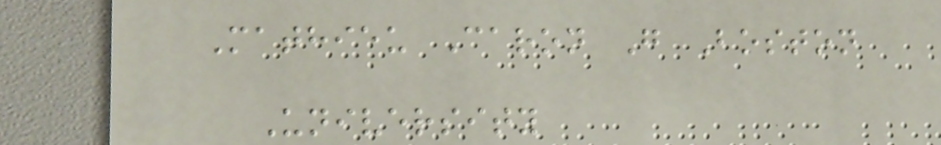Mathieu Caron G Boston
University
